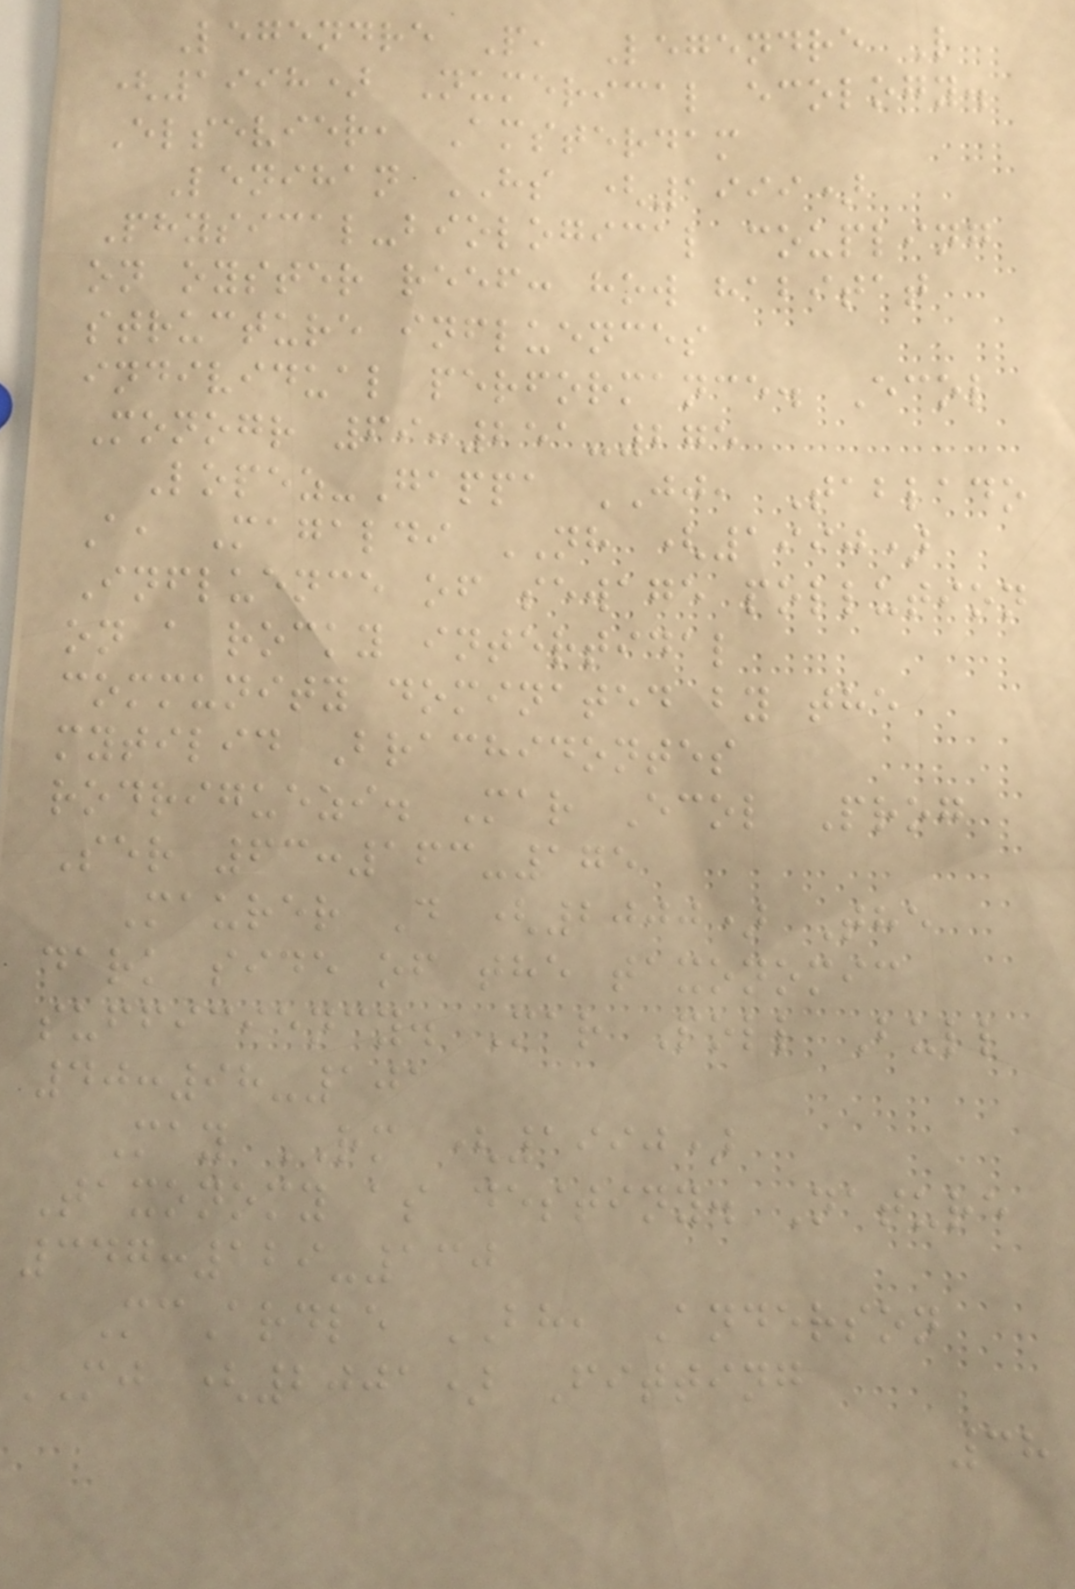Legendre P, Legendre L
(1998) Numerical ecology.
Elsevier, Amsterdam
Lenihan HS (1999)
Physical-biological coupling
on oyster reef: how habitat
structure influences
individual performance. Ecol
Monogr 69:251-275
Lopez-Gappa JJ, Tablado
A, Magaldi NH (1990)
Influence of sewage pollution
on a rocky intertidal
community dominated by the
mytilid Brachidontes
rodriguezi. Mar Ecol Prog
Ser 63:163-175
Maurer D (2000) The
dark side of the taxonomic
sufficiency. Mar Poll Bull
40:98-101
May RM (1990)
Taxonomy as destiny. Nature
347:129-130
McArdle BH, Anderson
MJ (2001) Fitting
38
